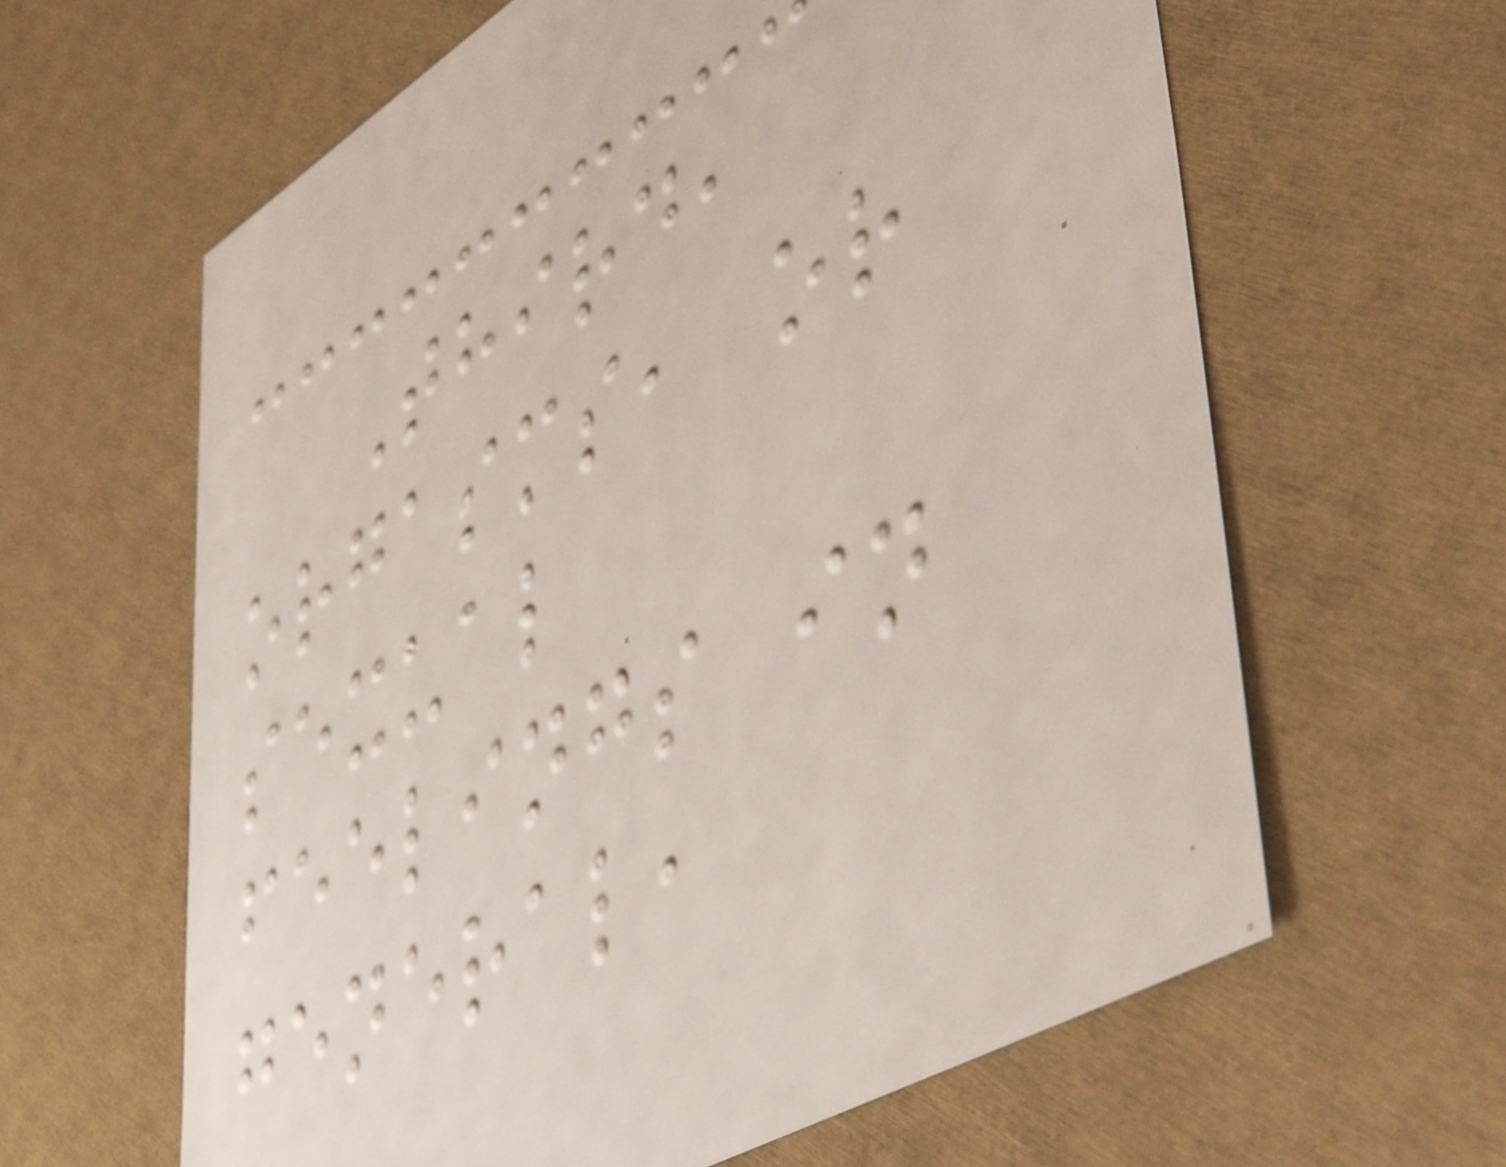Third,
orgasms, or
sexual
feelings in
general,
